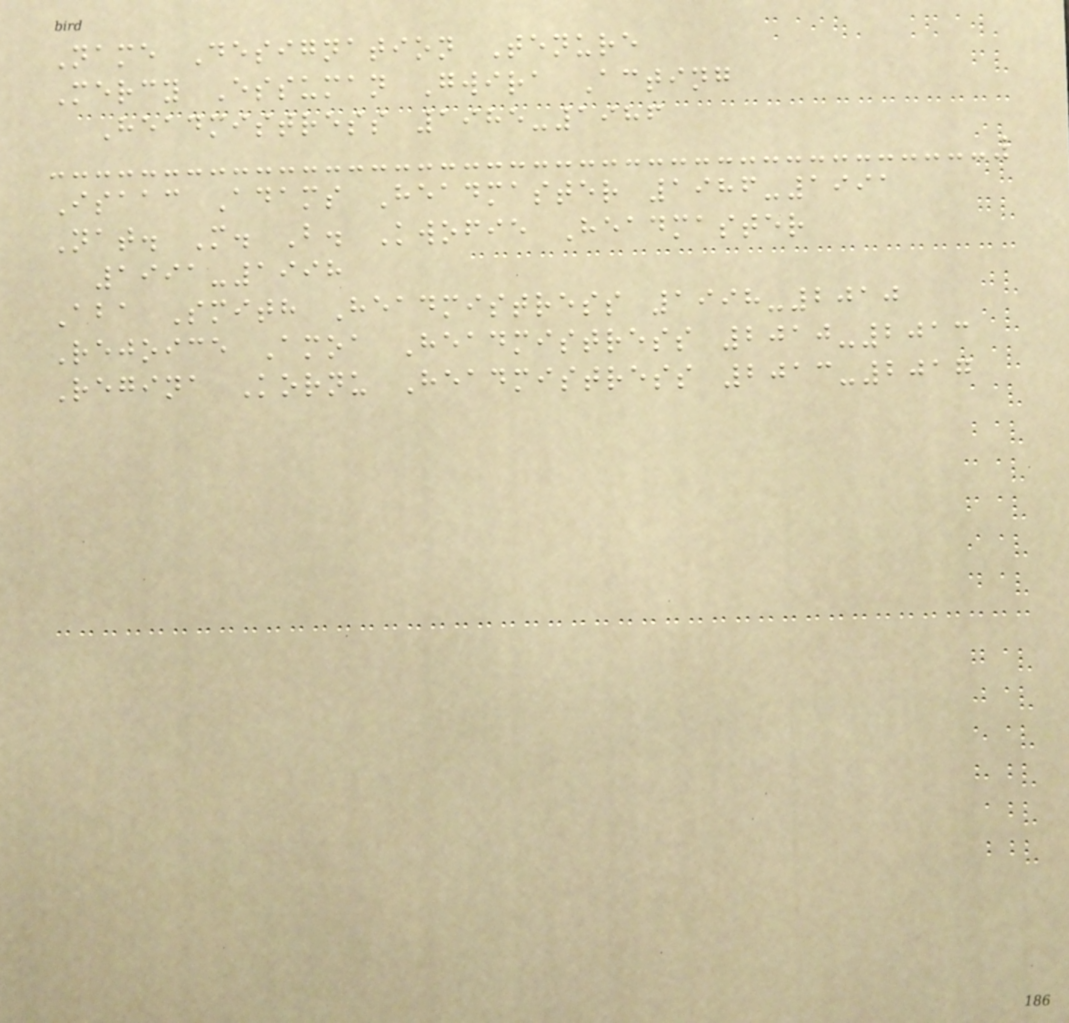Name Designation Tenure
Mercy Essuman Gwira Acting
Headmistress 1985-1986
Isaac Adams Headmaster 1986-1991
Nat. M. B. Kwofie Headmaster
1991-1998
Aba Smith Headmistress 1998-2010
Rejoice Amoa Headmistress 2010-2013
Regina Kornu Headmistress 2013-2017
